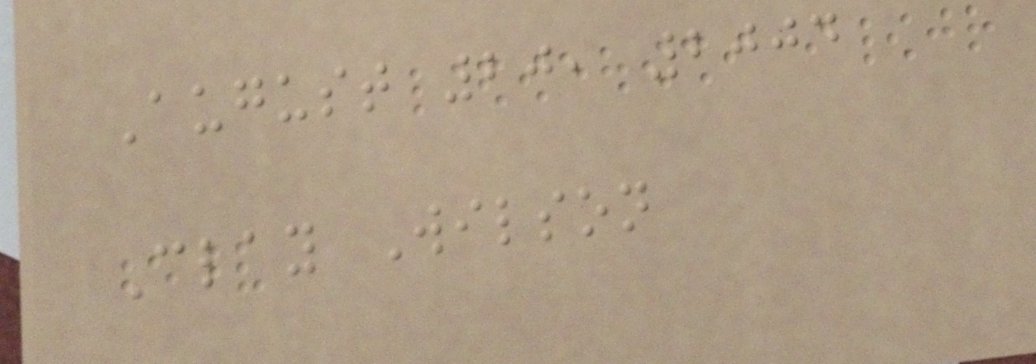August 20, 2004
Clay Wilson
